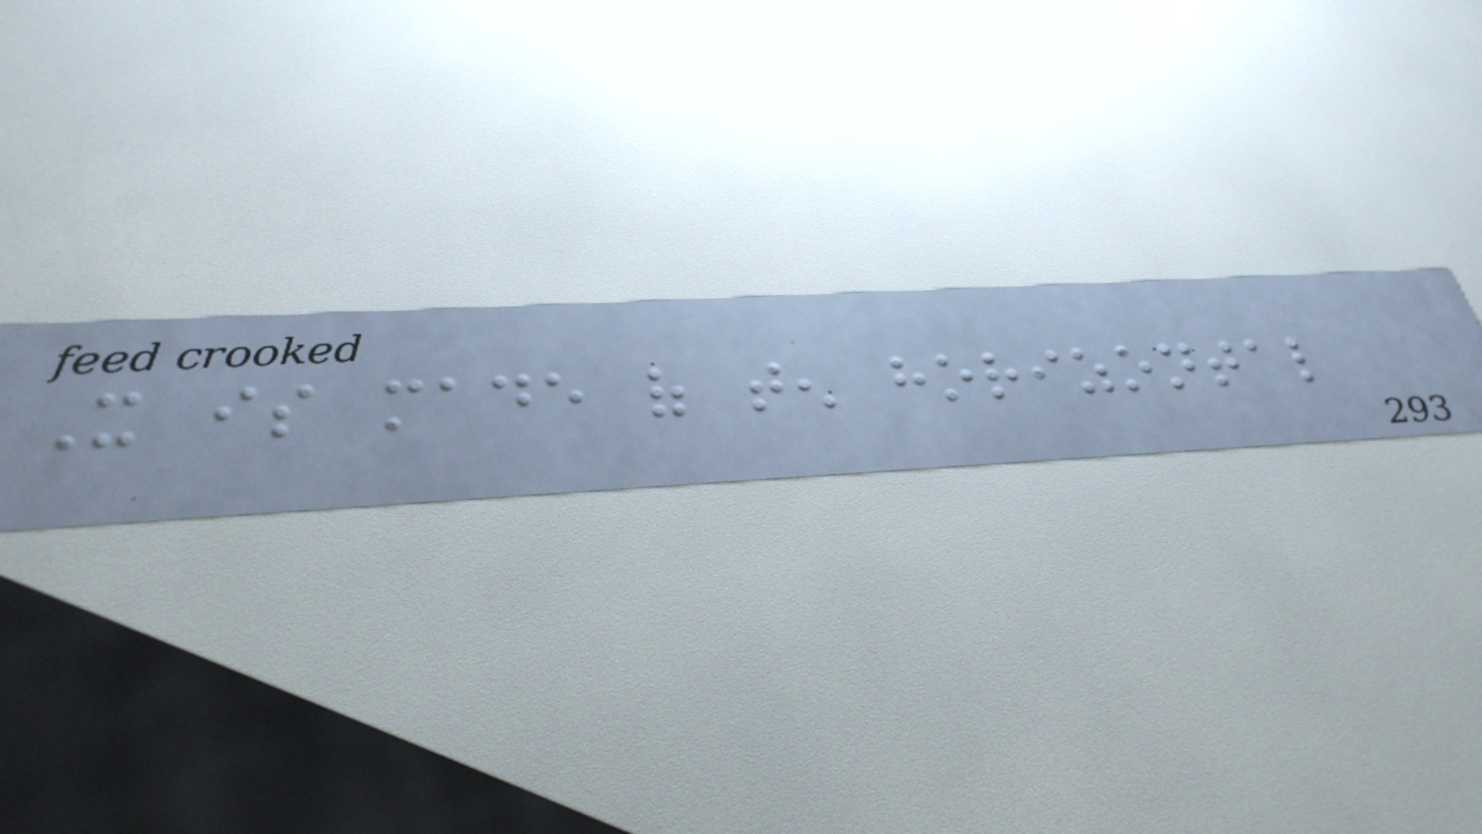It is made of ten horizontal
